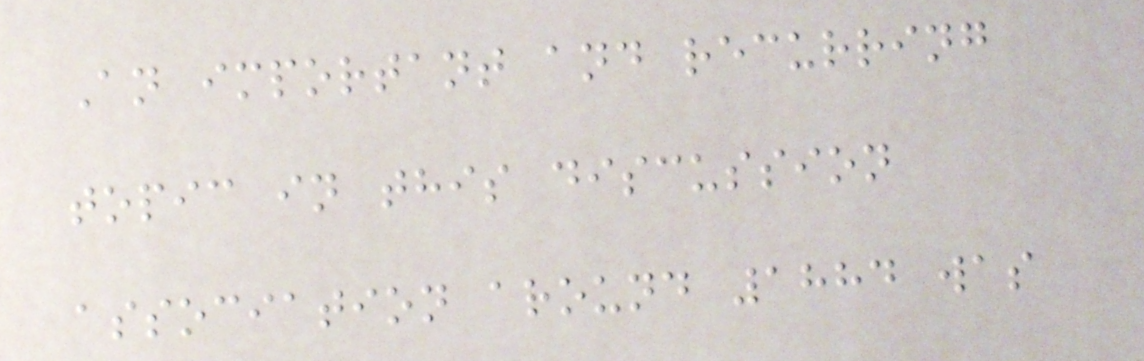An important and recurring
topic in this discussion
association around 1884 was
